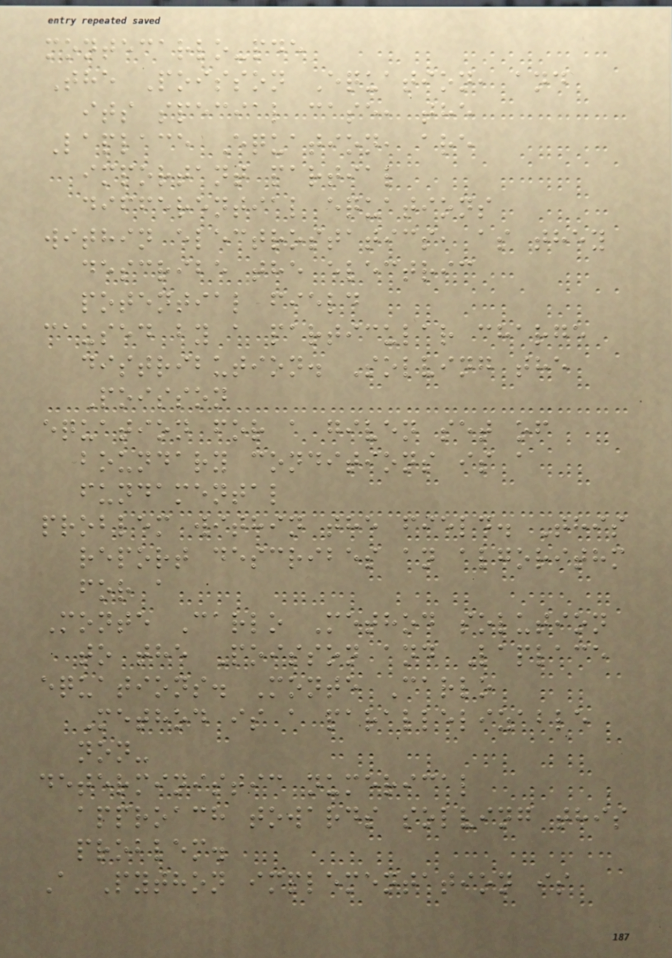montecarlo-pde
The Poisson Equation, and
its special case, the
Laplace Equation, are
important partial
differential equations
within electrostatics, as they
describe the electric
potential field
caused by a particular charge
distribution. Solving the
Poisson
equation for a given set of
boundary conditions is a
fundamental
problem within the field. This
report describes an algorithm
for a
Monte Carlo Method solution
to the Poisson and Laplace
equations. Monte Carlo
Method is a parallelizable
non-
deterministic numerical
approach towards solving this
problem.
A Python implementation is
